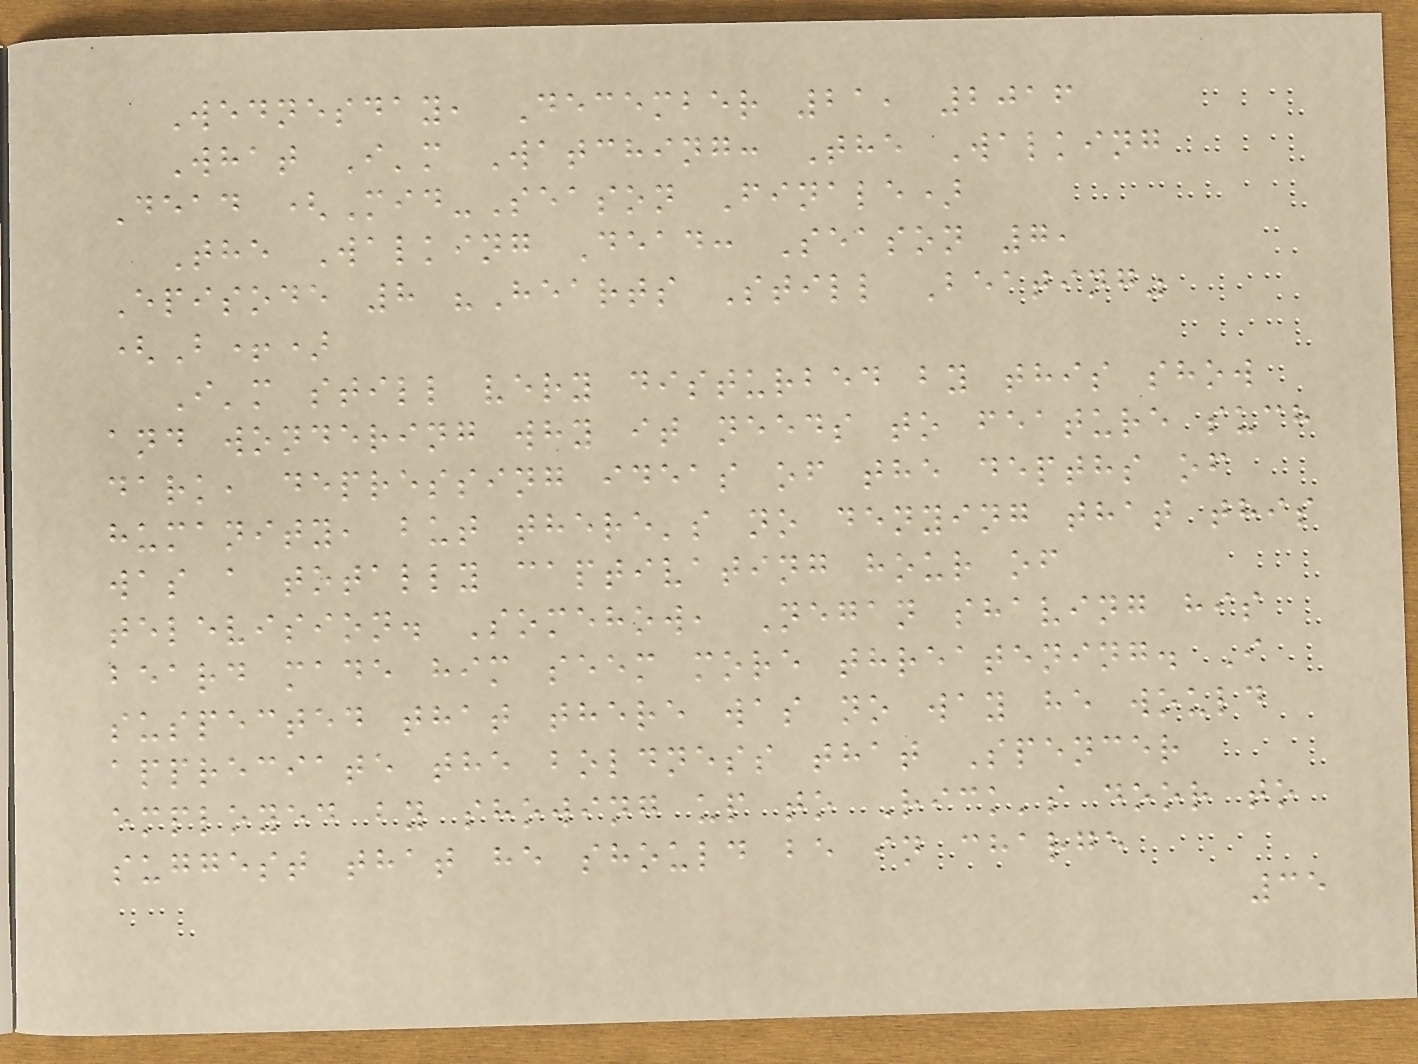Wednesday, December 21, 2016
What I'm Watching: The Walking
Dead (Mid-Season Finale)
The Walking Dead: Season 7,
Episode 8 "Hearts Still Beating"
(B+)
I'm still very disturbed by this show
and wondering why it needs to feature such
dark, depressing ideas of the depths of
humanity, but there's no denying that this
was a totally captivating hour of
television. Somehow, Negan shaving his
beard made him seem more threatening. I
suspected that there was no way he would
appreciate the boldness that Spencer
employed by showing up to Rick's door to
suggest that he should be in charge
35
